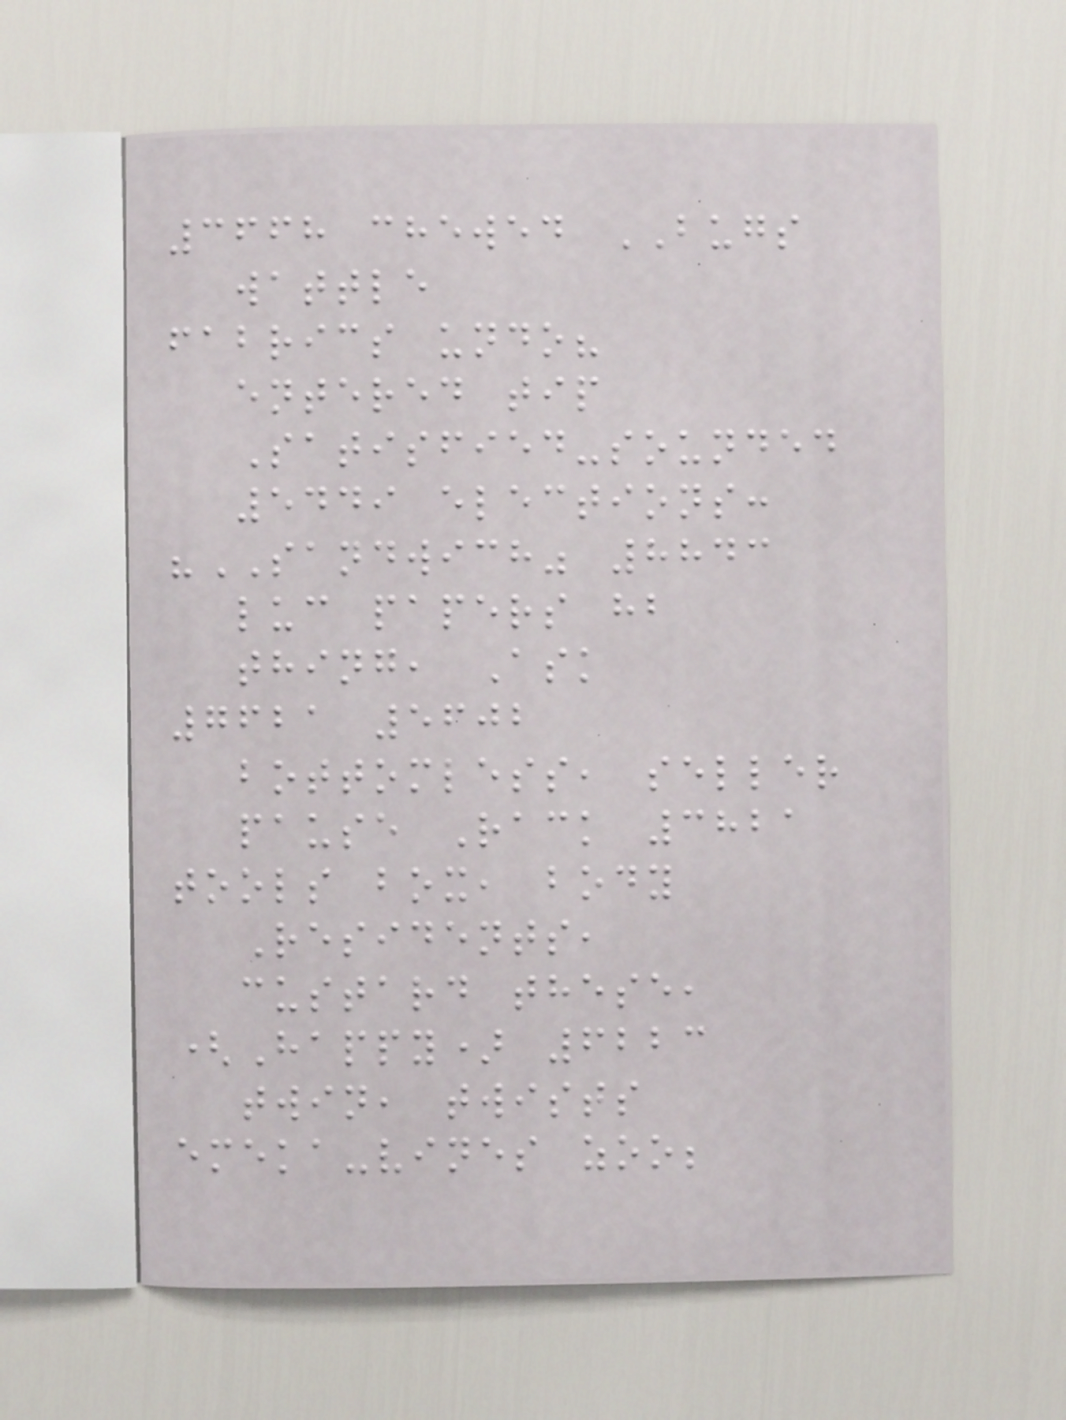3668 chewed BUGS
wattle
fabrics undo?
entered tip
Satisfied-sounded
5449 elections:
"SANDWICH" 8843
luc papers hb
thing, Ask
7621 5602
bottomless, seller
pause Rack 3821
tools box, body
Residents,
custard these,
(Happy) 6223
twin, twists
emeka-vines zoo;
